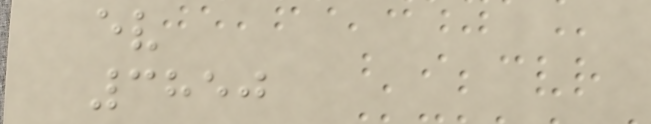ev
3850
